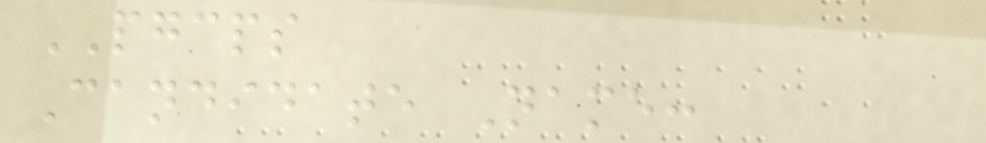PGCPS
Candidate Name:
